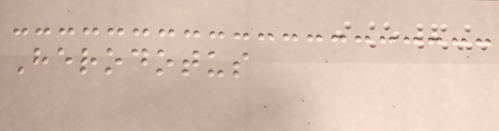Herodotus
